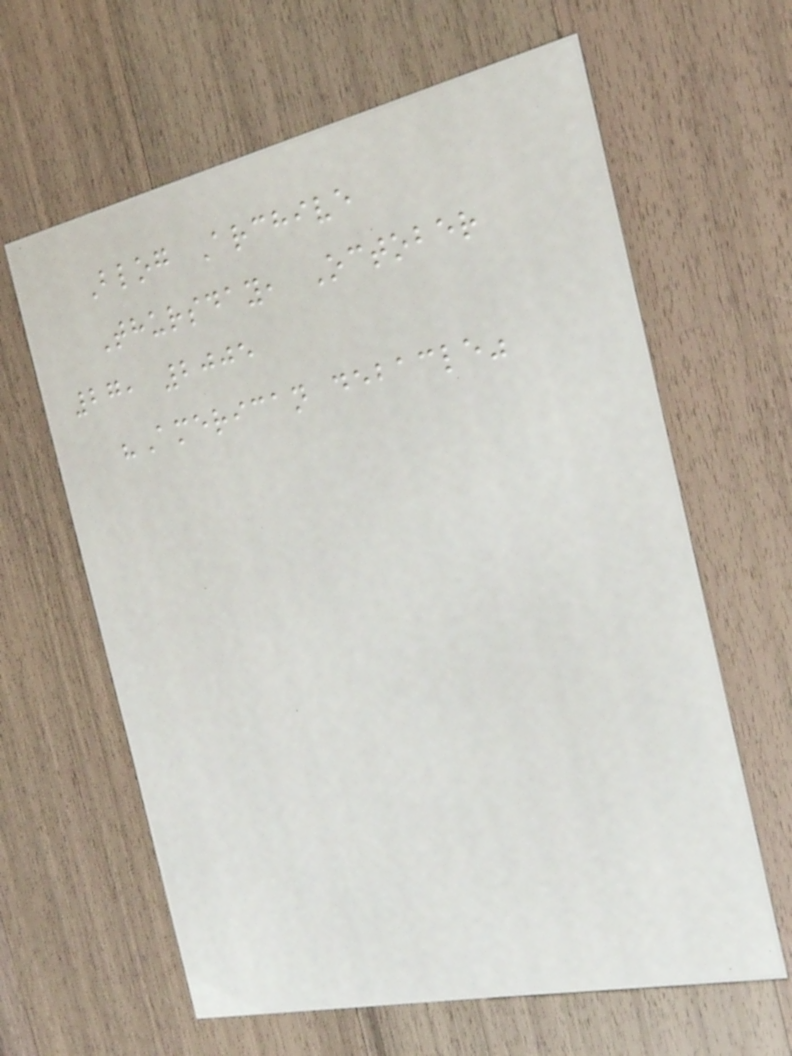Blog Archive
Thursday, October
27, 2005
"American debacle"
